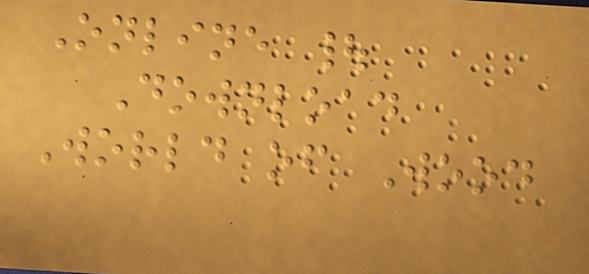Online |
Download
World of Wood
